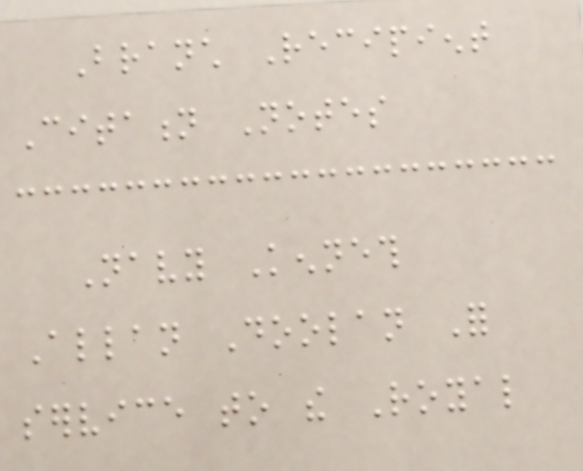Branch Recipient
Citation Notes
Navy Kenneth
Allan Doolan For
service to the Royal
